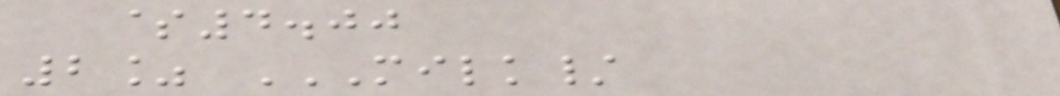$4.00
2% MILK/
